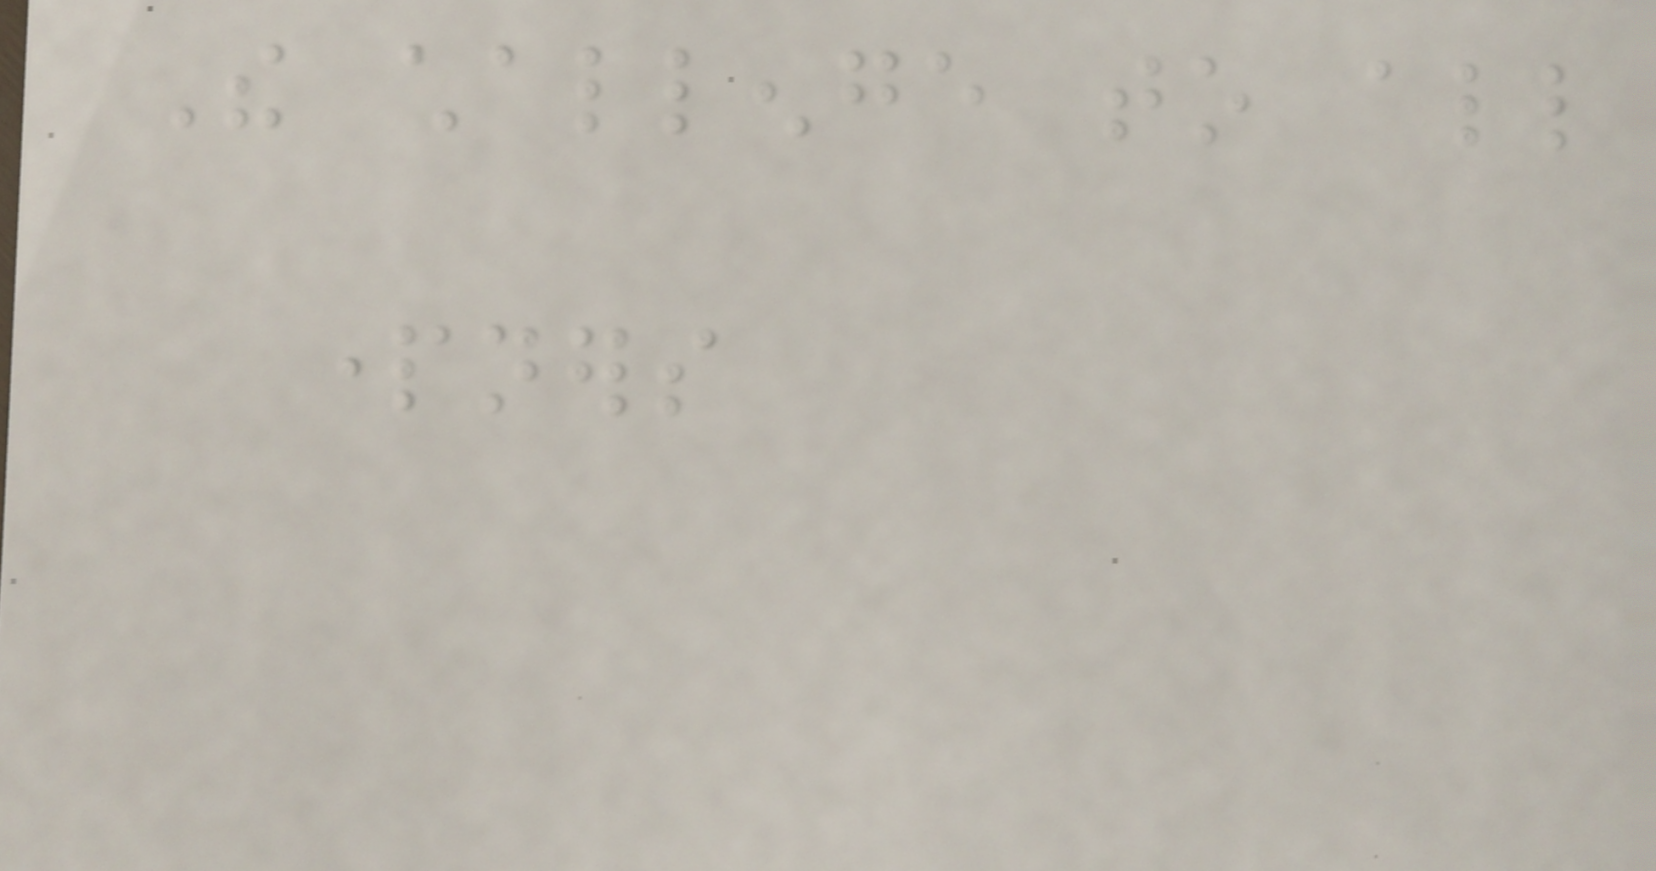The challenge to all
partners
